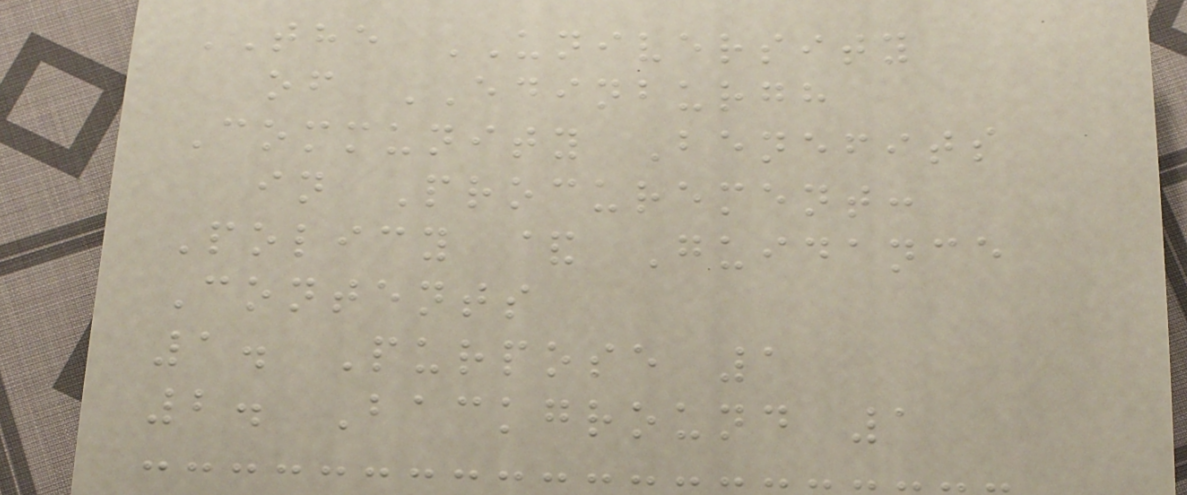THE UNIVERSITY
of EDINBURGH
Community Benefits
in Procurement:
Policy & Guidance
Contents
1. Purpose 1
2. Background 1
